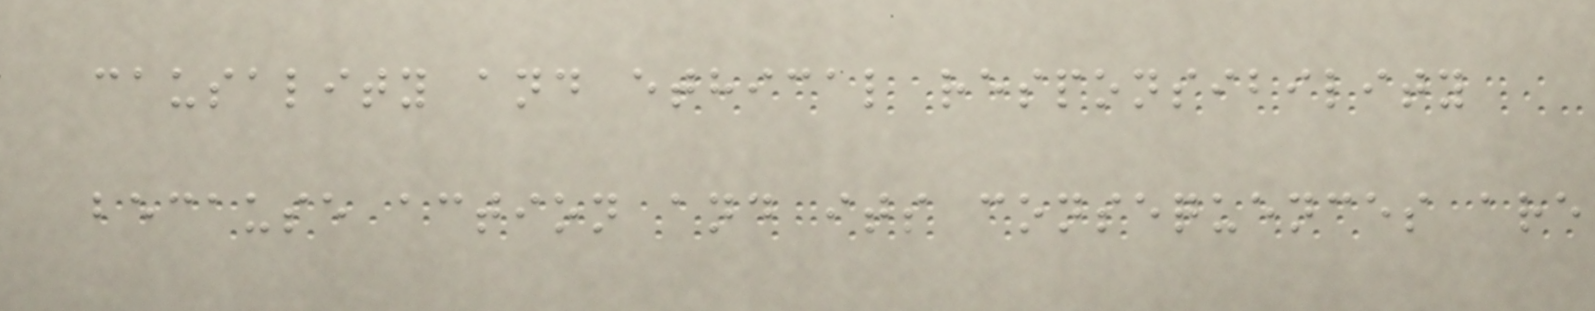causality and ethical responsibility
because action and its consequences are
